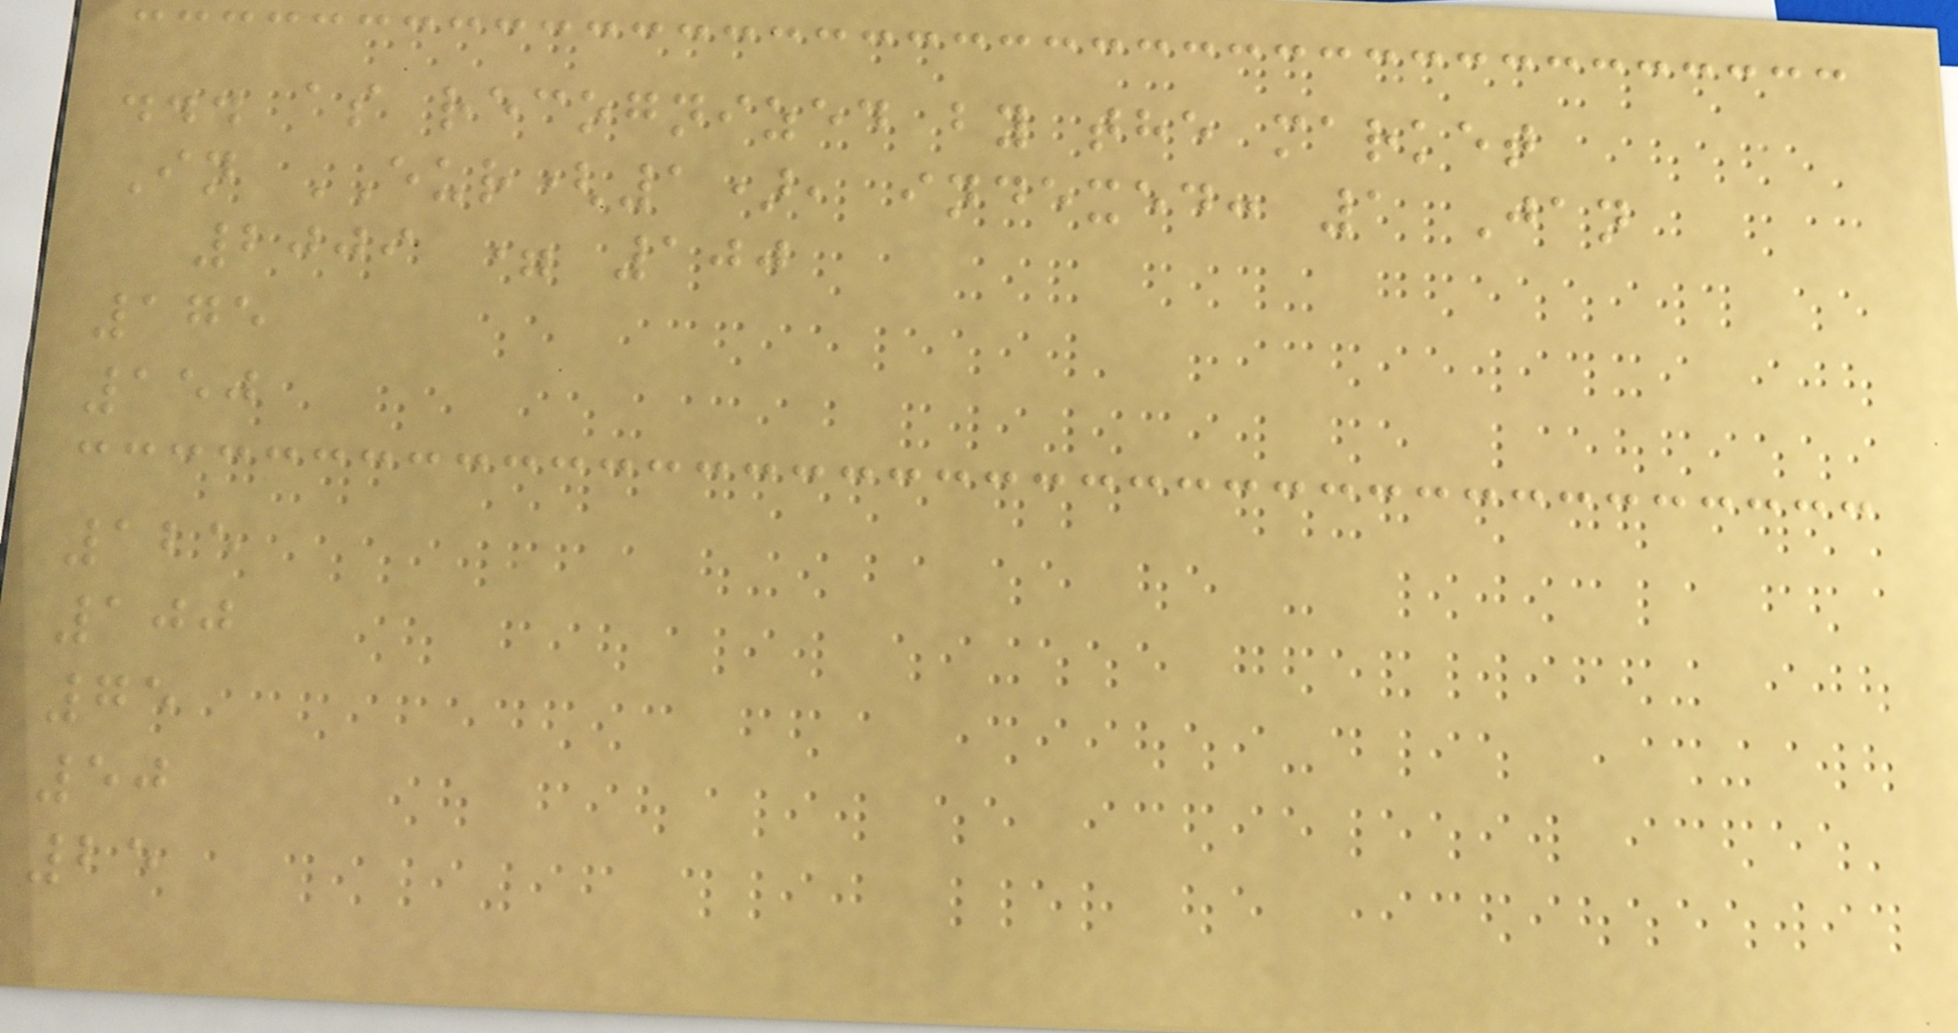... as recognized by the market
In EUR(1), indexed: 1 Jan
2009 = 100
175
150
125
100
75
50
25
